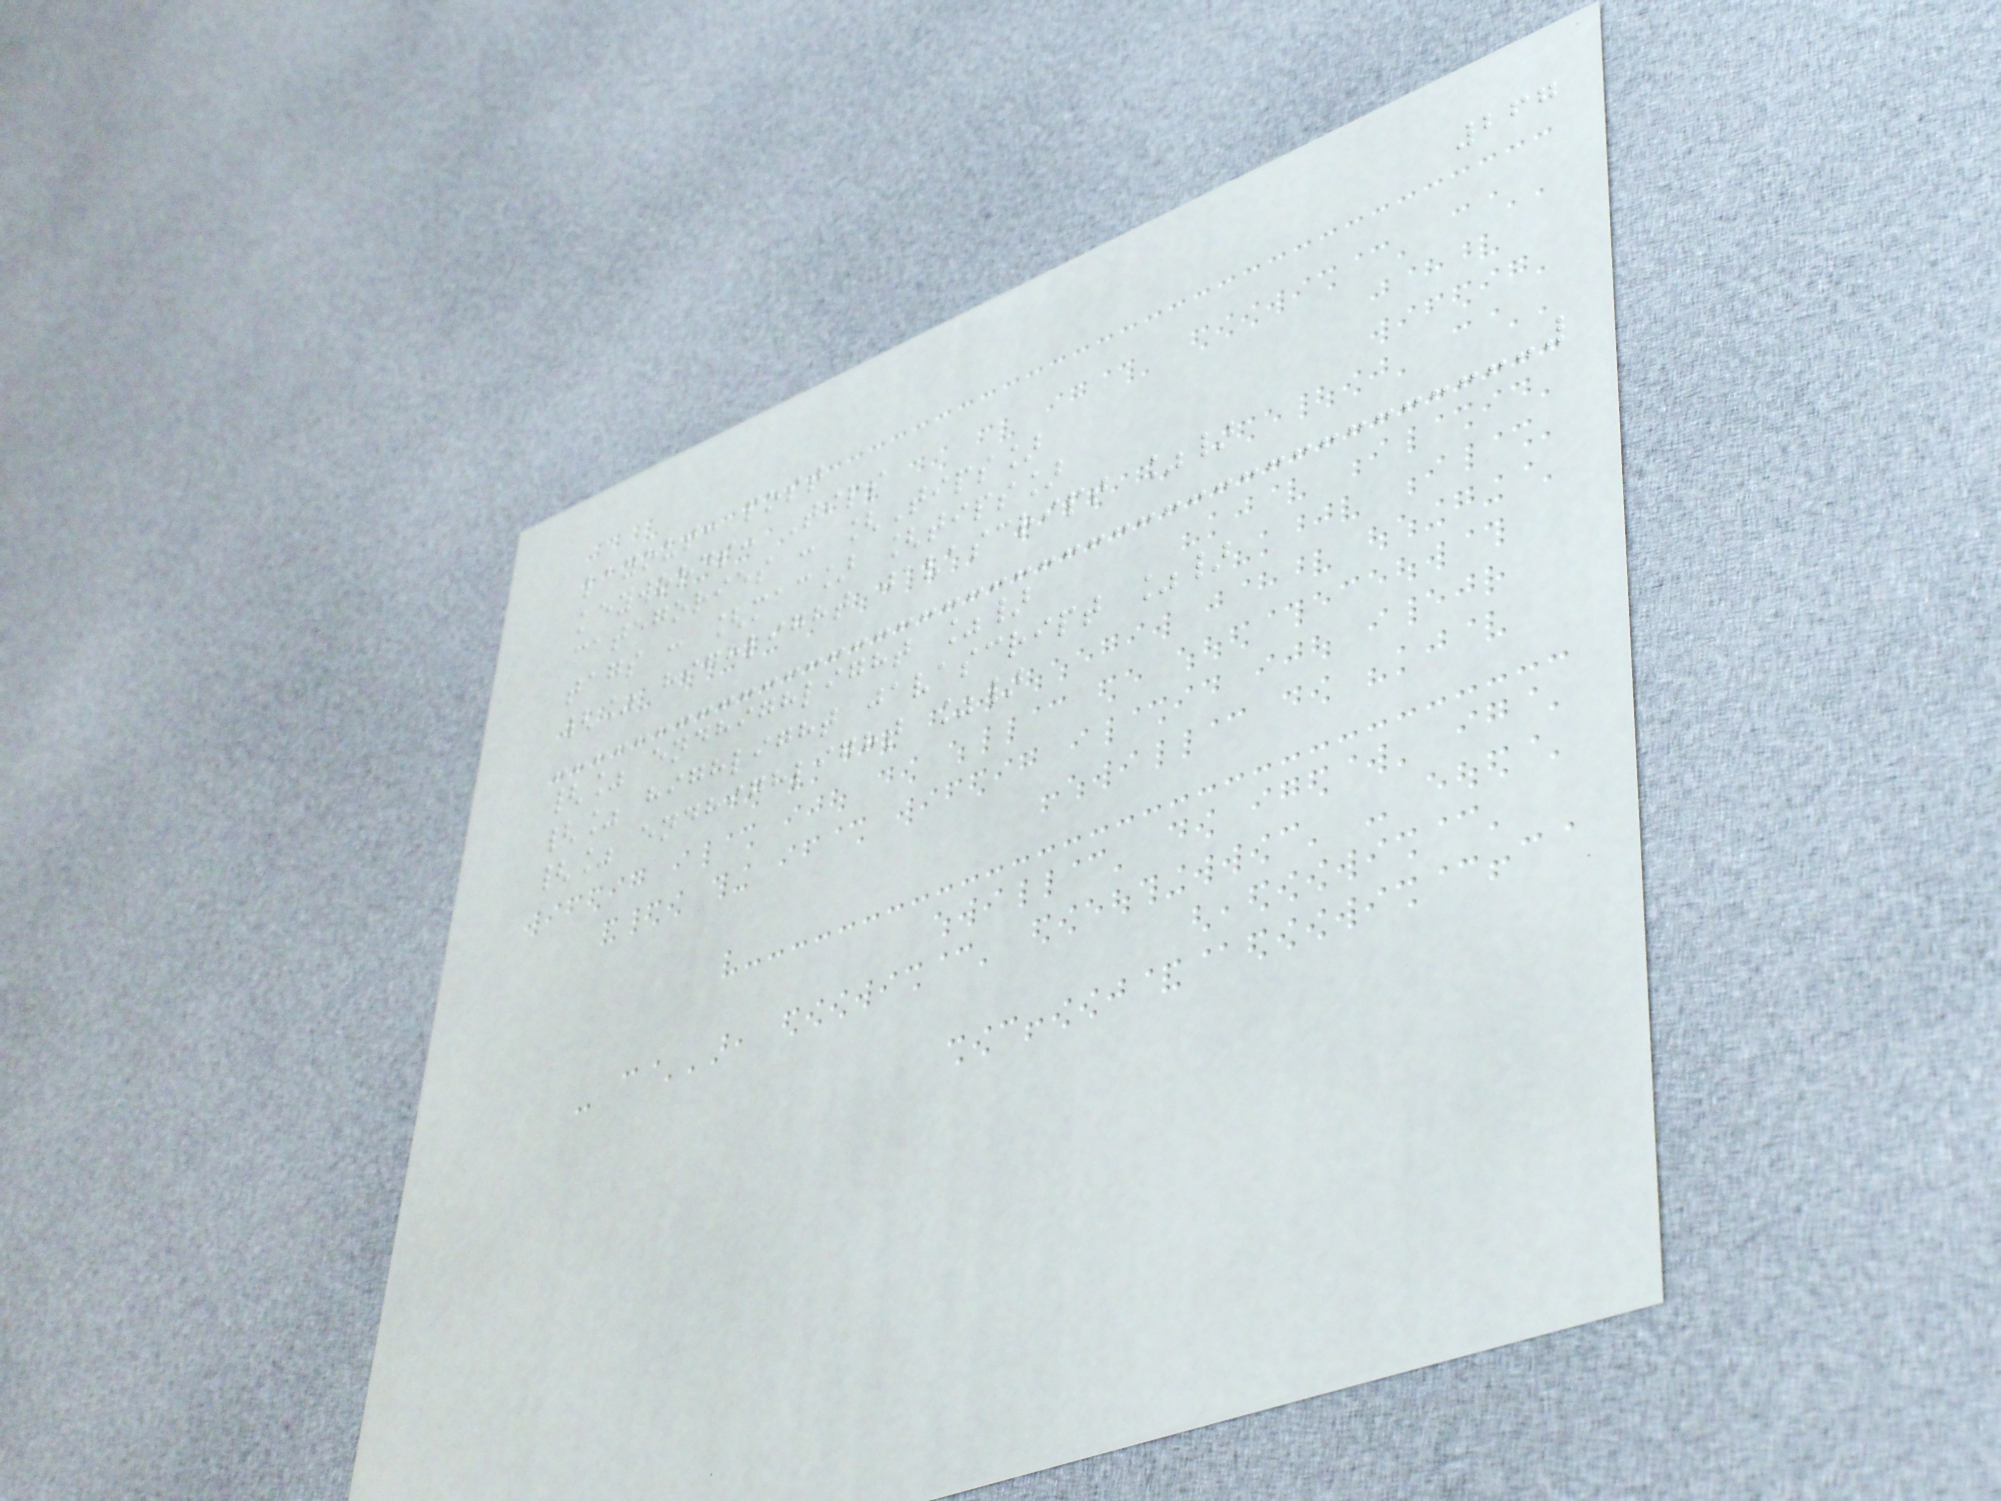267
layout: post
keywords: Tips
categories : [Tips]
tags : [mac] [tips]
{% highlight javascript %}
{% endhighlight %}
{% highlight javascript %}
{% endhighlight %}
